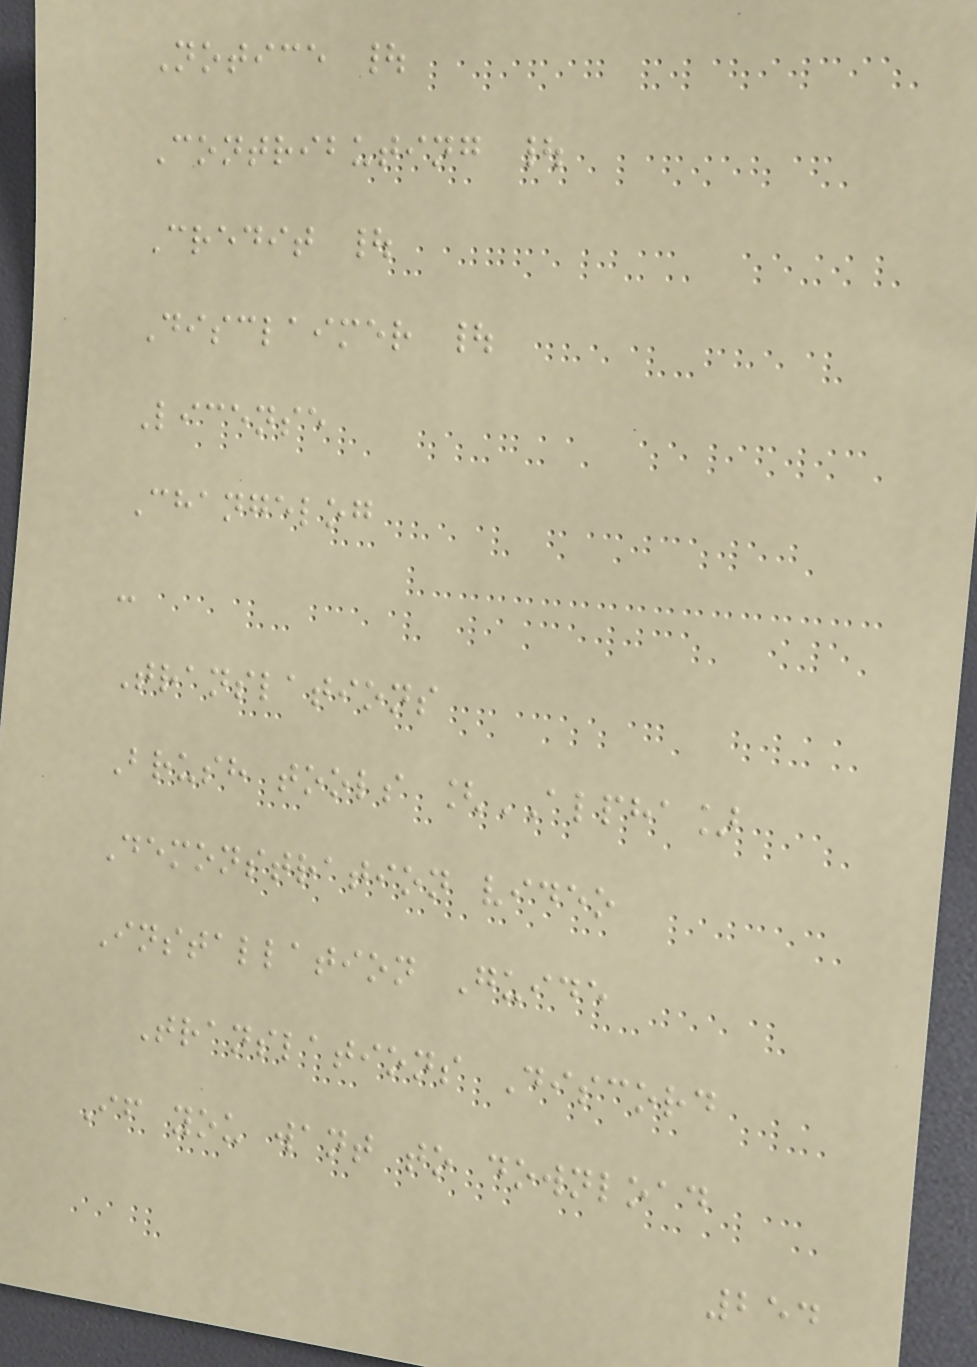Notice |
Contributing |
Credit |
Disclaimer |
License
Changelog
-
Translations
Brush tools [ALPHA]
Demonstration video
Installation Guide
Translations Discord
If you want to download
254
